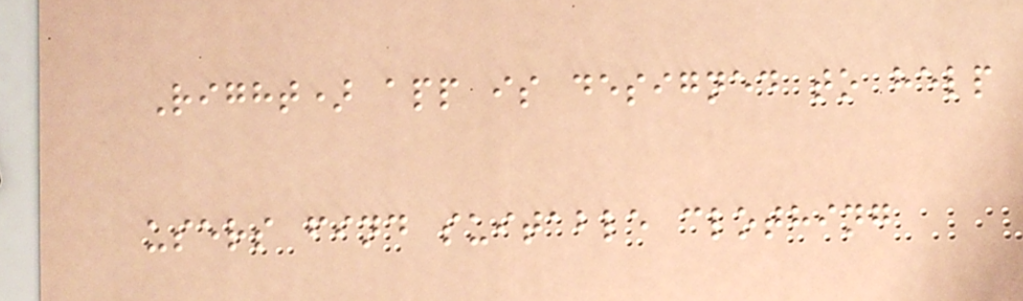Right) app is designed to help
users find suitable clothing
